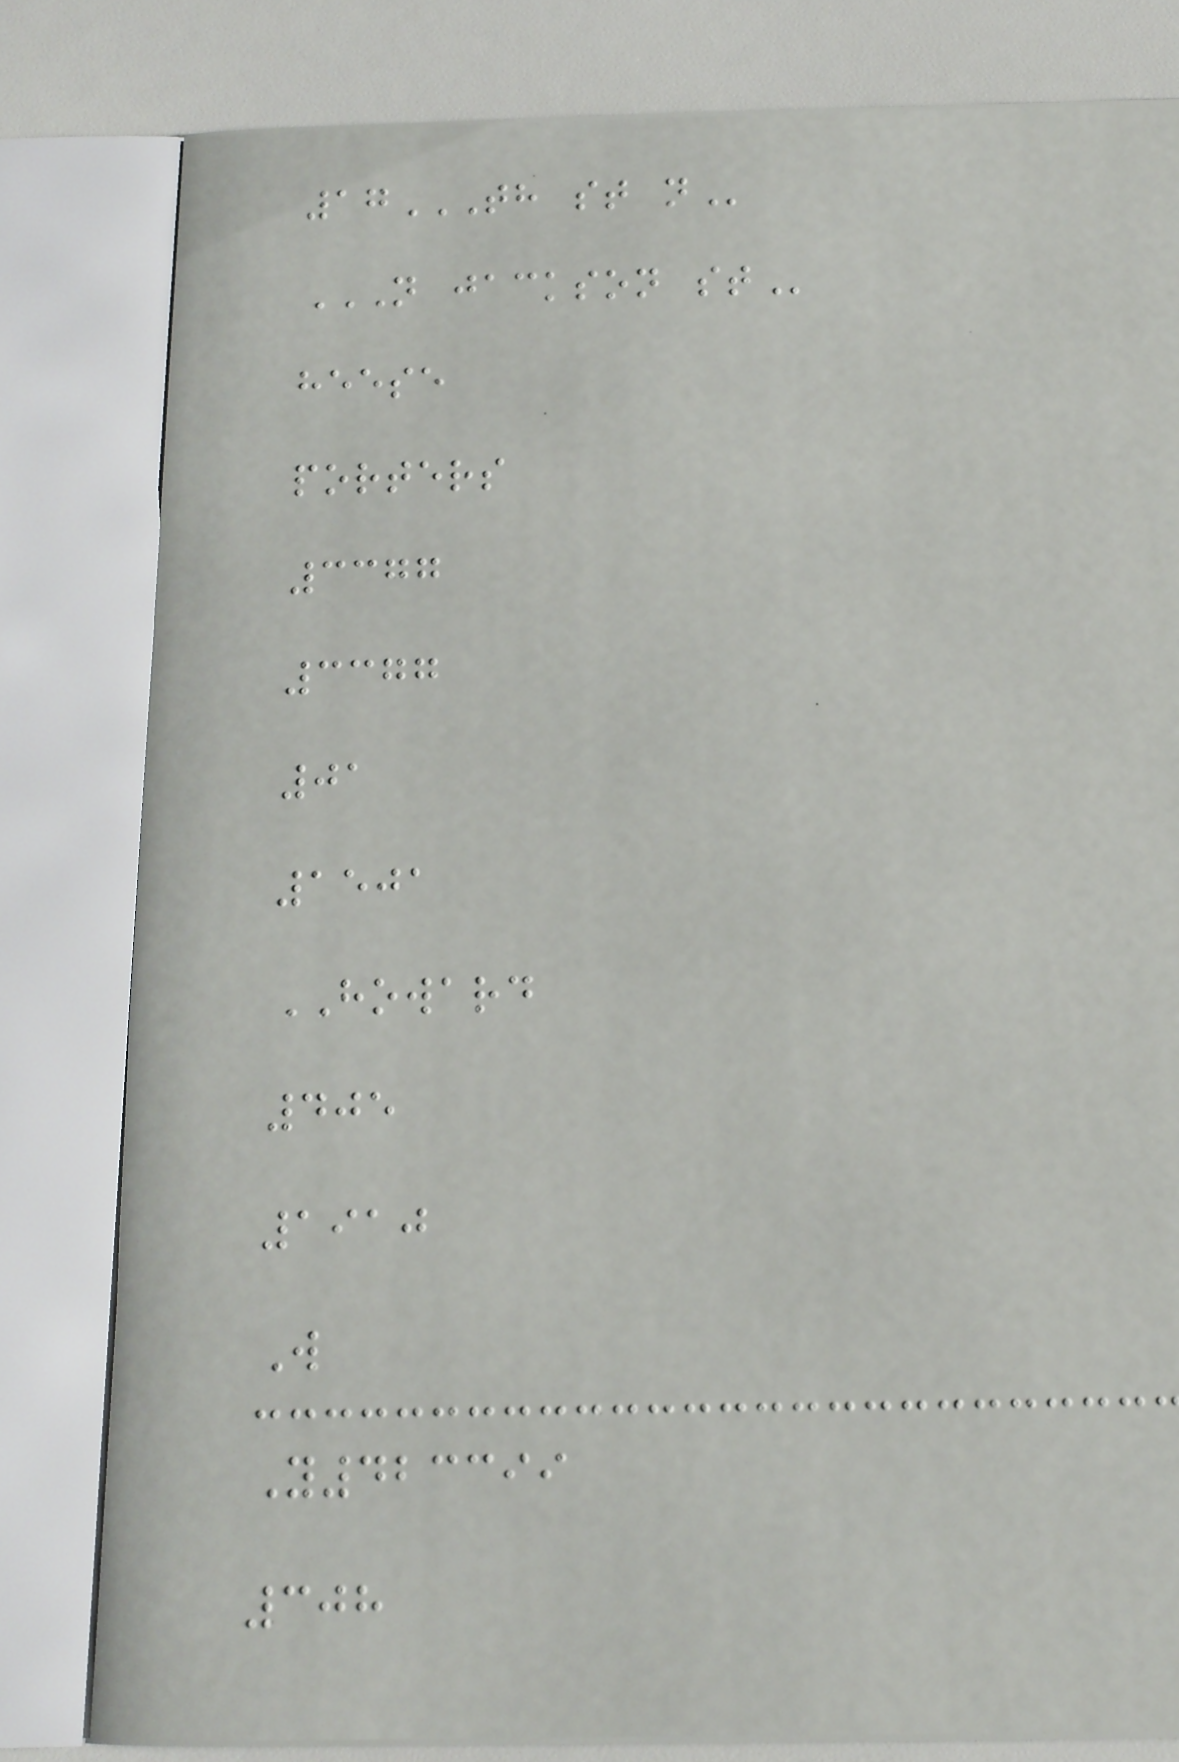17TH ST N
N JACKSON ST
heese
porters
3377
3377
01
1501
HOWARD
405
1910
W
Y423399
308
